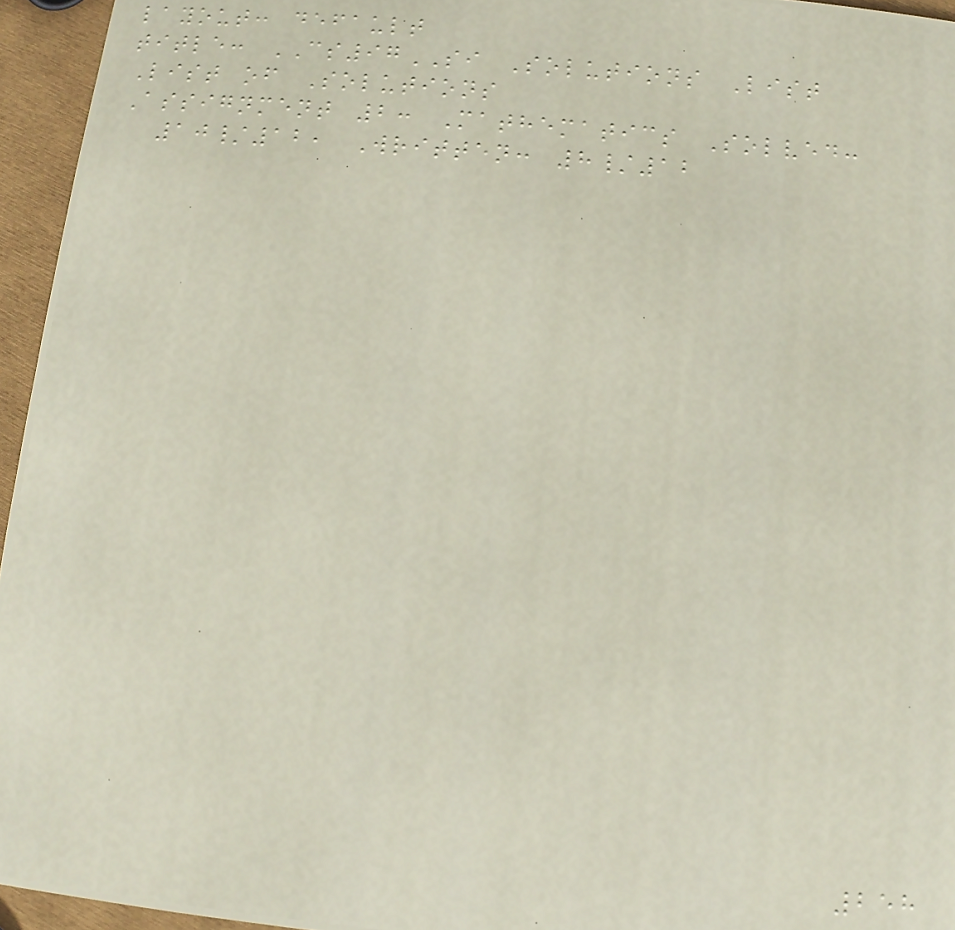layout: default
title: CS97SI Solutions List
List of Solutions
Assignment 2: Mathematics Solved:
10/12, Written: 8/12
258
